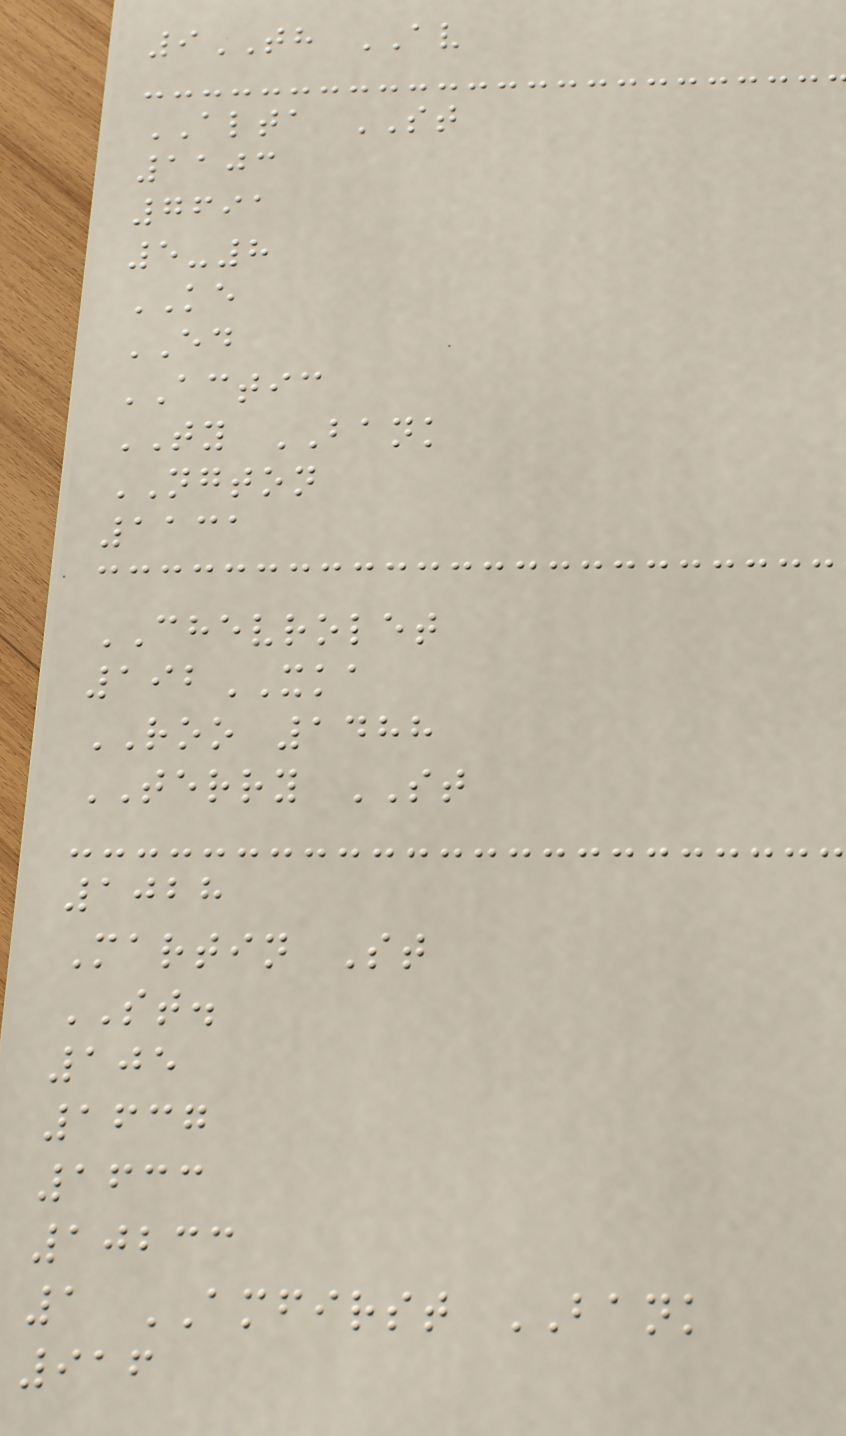9TH AV
ALTA ST
1103
7691
5-8
KE
ED
ACTIC
TY BANK
NGTON
1131
CHEVROLET
192XKA
ROO 1488
TERRY ST
1028
Martin St
ST.
105
1637
1633
10233
1 AMFIRST BANK
916
